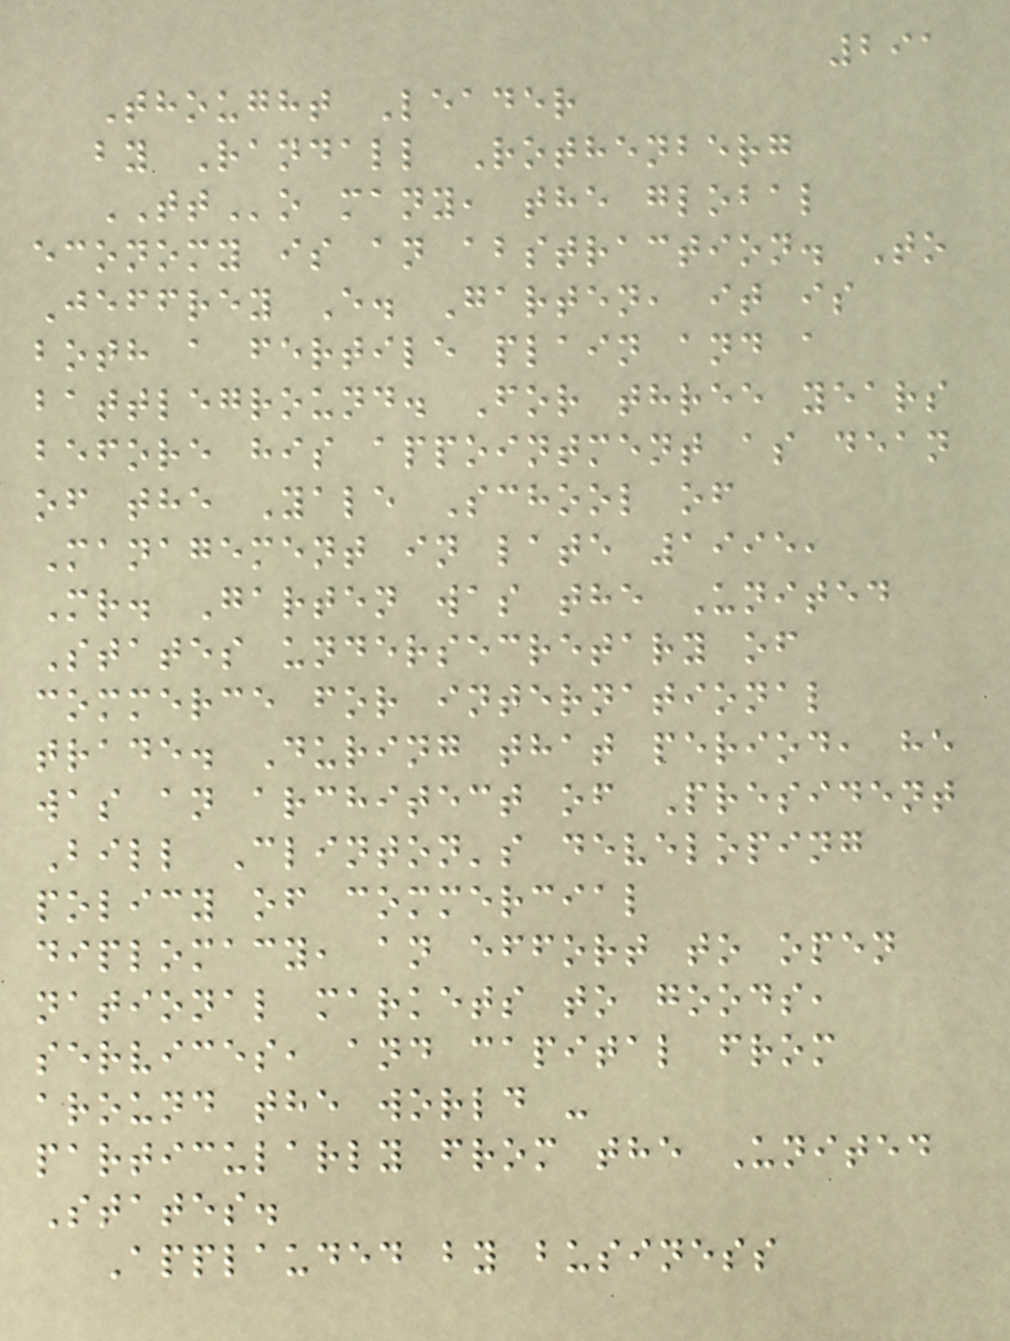291
Thought Leader
by Randall Rothenberg
TTo many, the global
economy is an abstraction. To
Jeffrey E. Garten, it is
both a fertile plain and a
battleground. For three years
before his appointment as dean
of the Yale School of
Management in late 1995,
Mr. Garten was the United
States undersecretary of
commerce for international
trade. During that period, he
was an architect of President
Bill Clinton's developing
policy of commercial
diplomacy, an effort to open
national markets to goods,
services, and capital from
around the world -
particularly from the United
States.
Applauded by business
